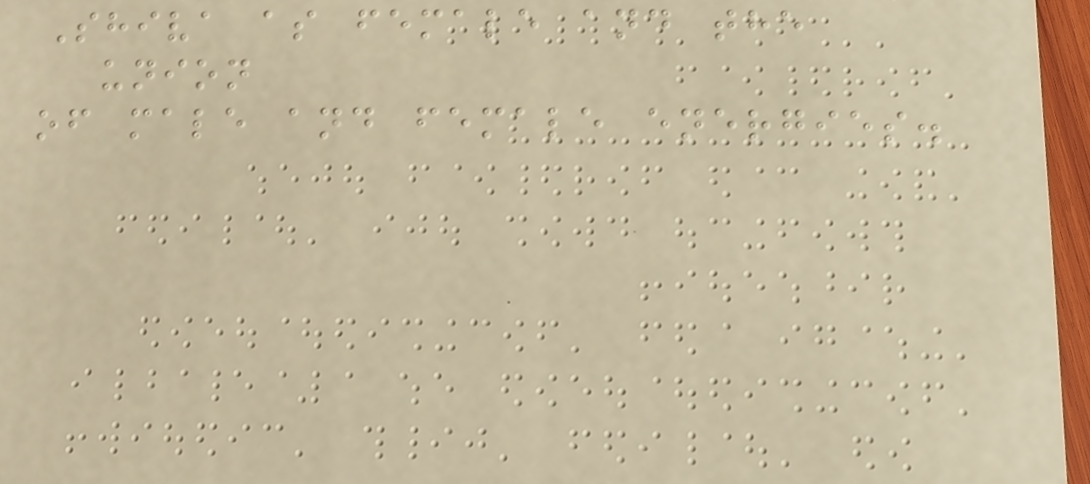Shiva as female and the
union
of male and female energies.
